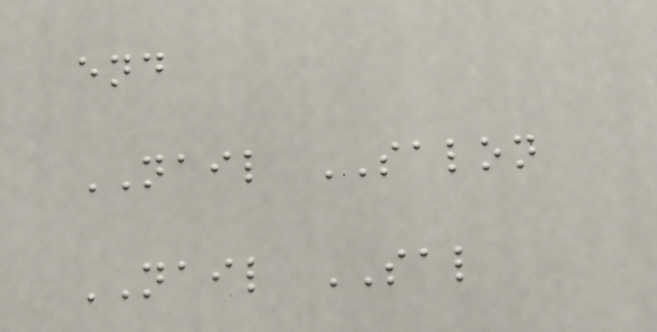end
NAIL SALON
NAIL SAL
